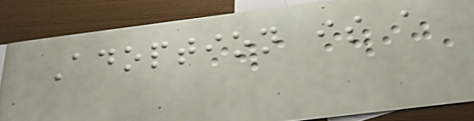Adoption is a
